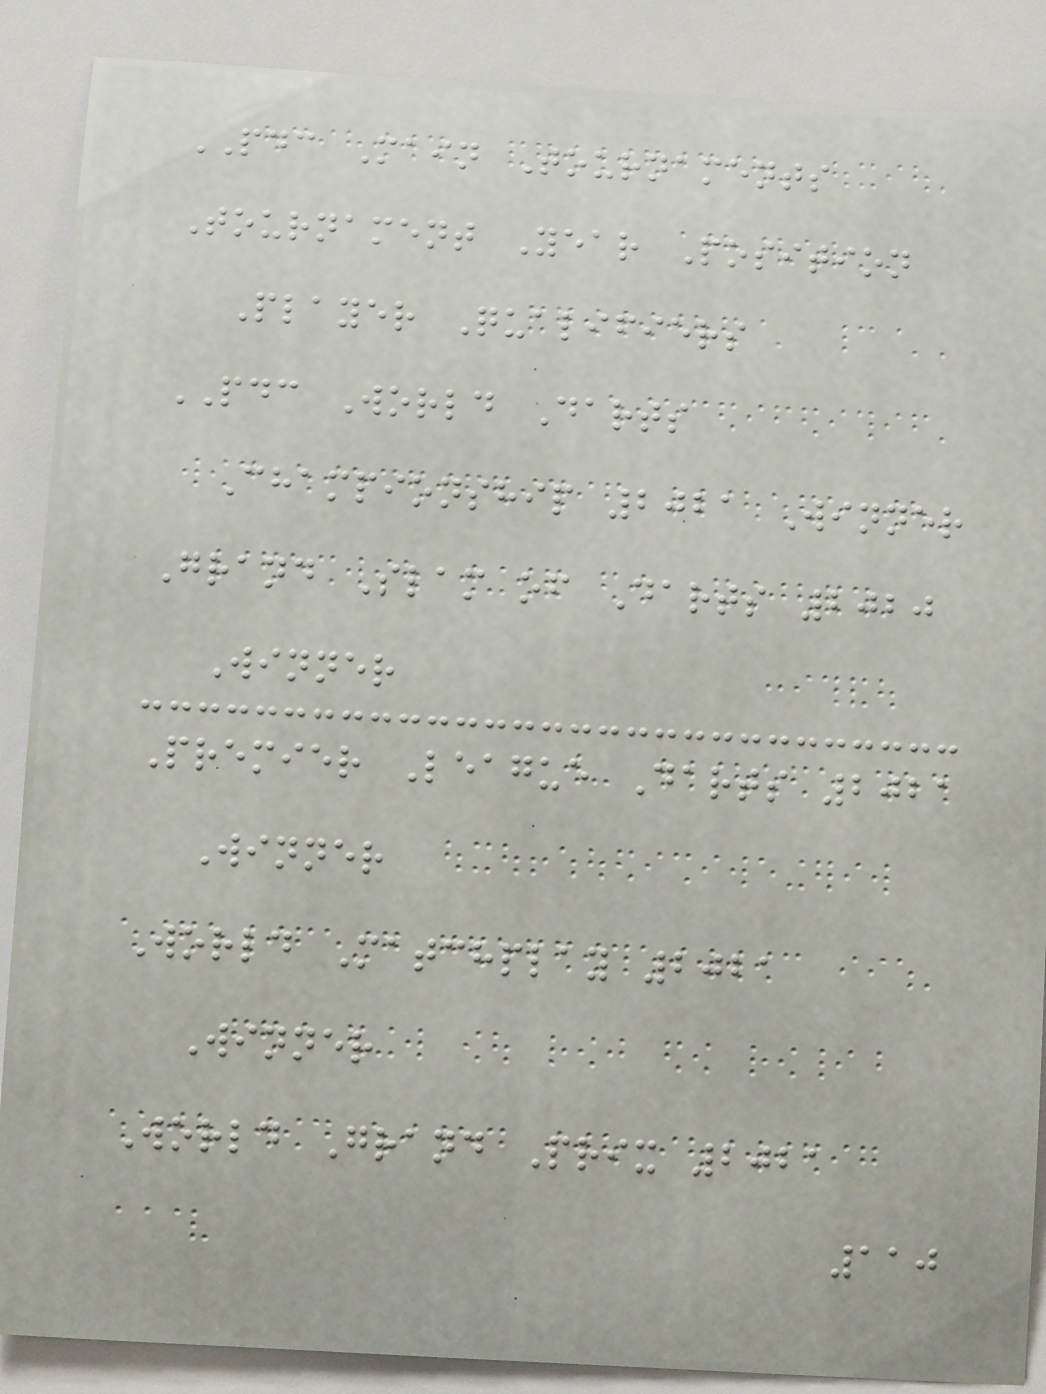PDC Main Tournaments
Tournament Year Position
Player Qualifiers
PDC World Darts
Championship 2021 Winner
Grand Slam of Darts 2020
Winner
Premier League Darts 2021
Winner
World Matchplay 2021
Winner
World Grand Prix 2021
110
